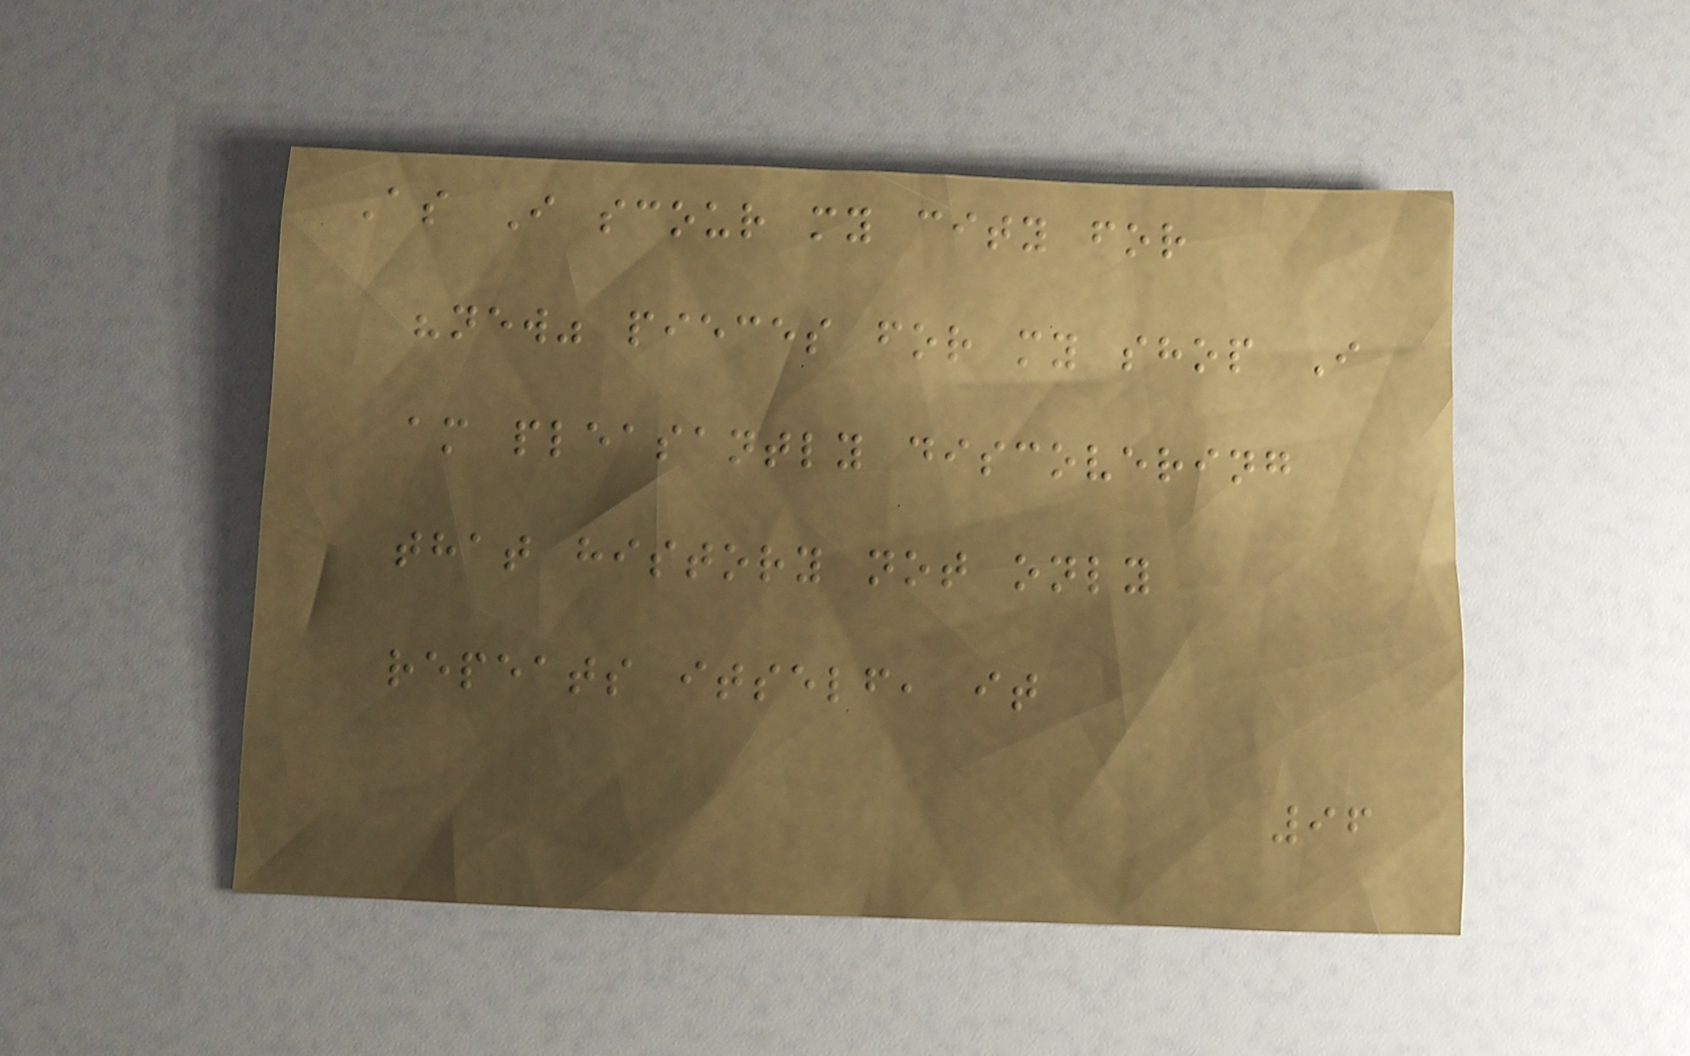As I scour my city for
"new" pieces for my shop I
am pleasantly discovering
that history not only
repeats itself, it
96
